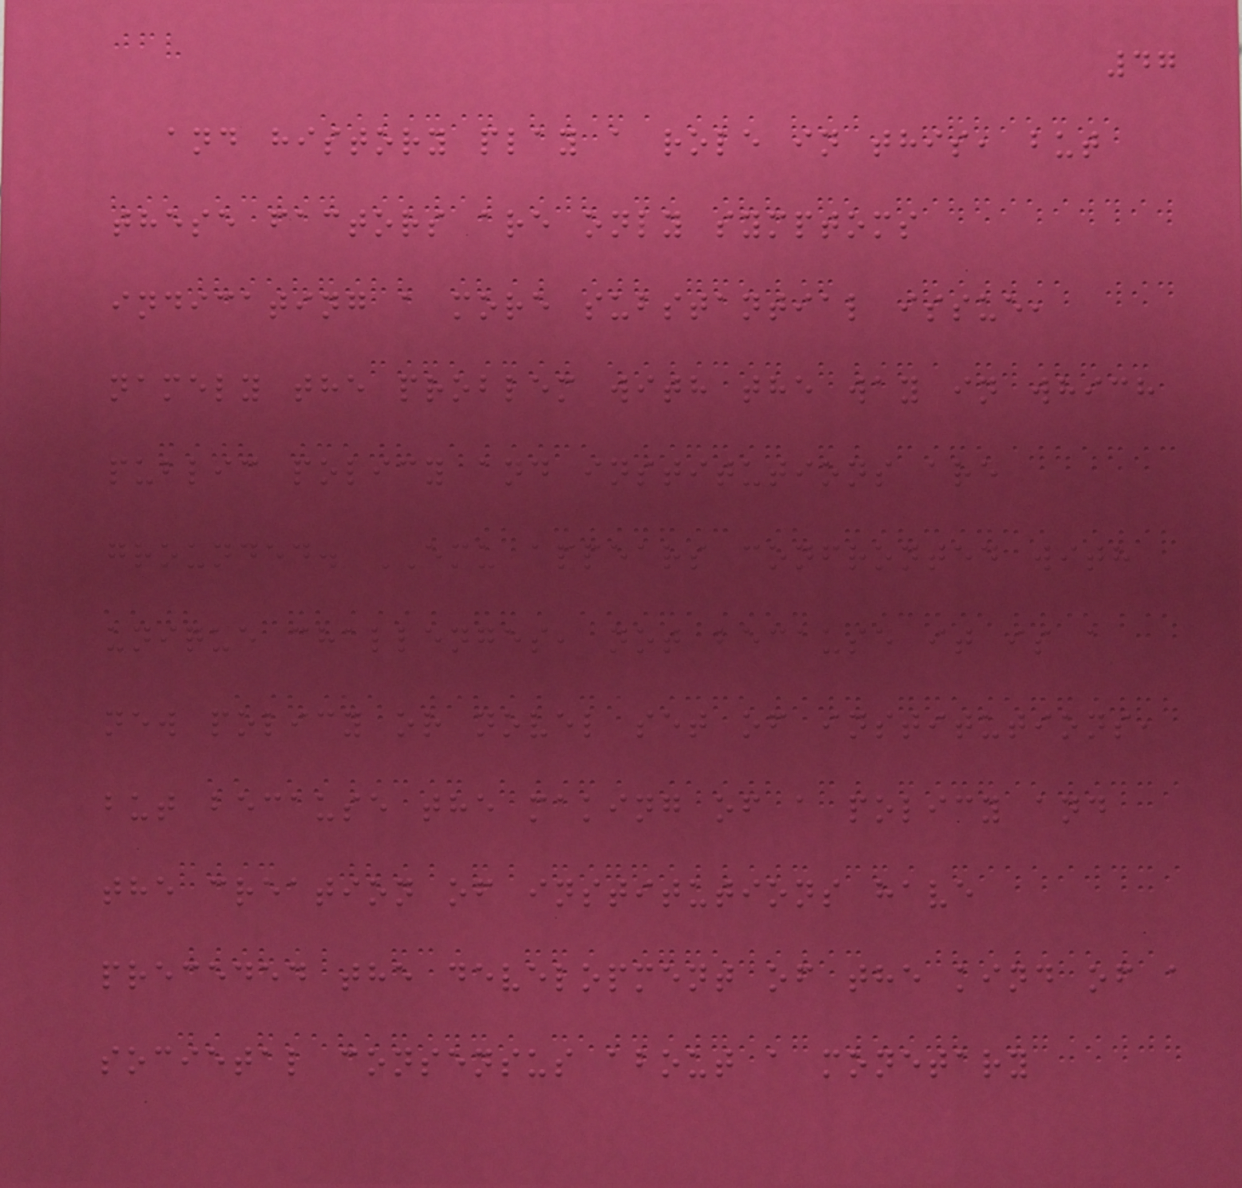47
and history play a role in this, but
these factors are only symptoms
indicating a more substantial issue,
namely the problem with the way in which
public policy and institutions are
grounded. EMU appears confronted with
unique challenges, not because it is a
new policy or novel set of institutions,
but because the making of a policy and
the creation of institutions have
preceded the development of the kind of a
societal consensus about a monetary
